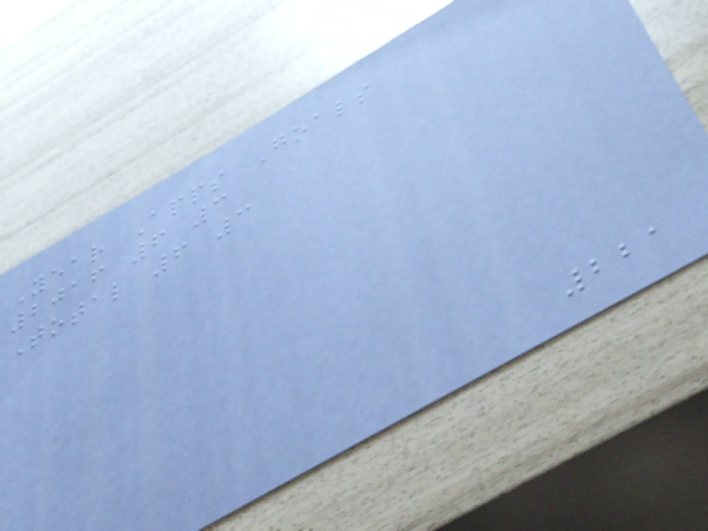Year Apps Goals
2016 6 3
Total 6 3
221
